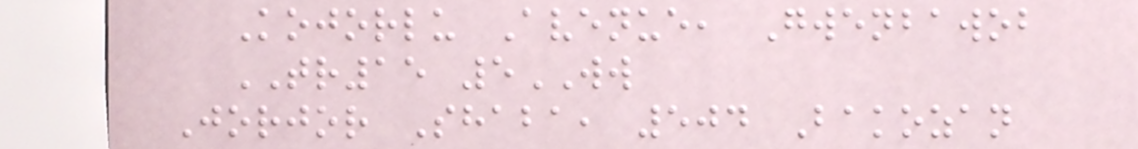Kojorlu Avenue, Gwenbawob
TR15 5WW
Jorjor Shaba, 504 Bakozan
